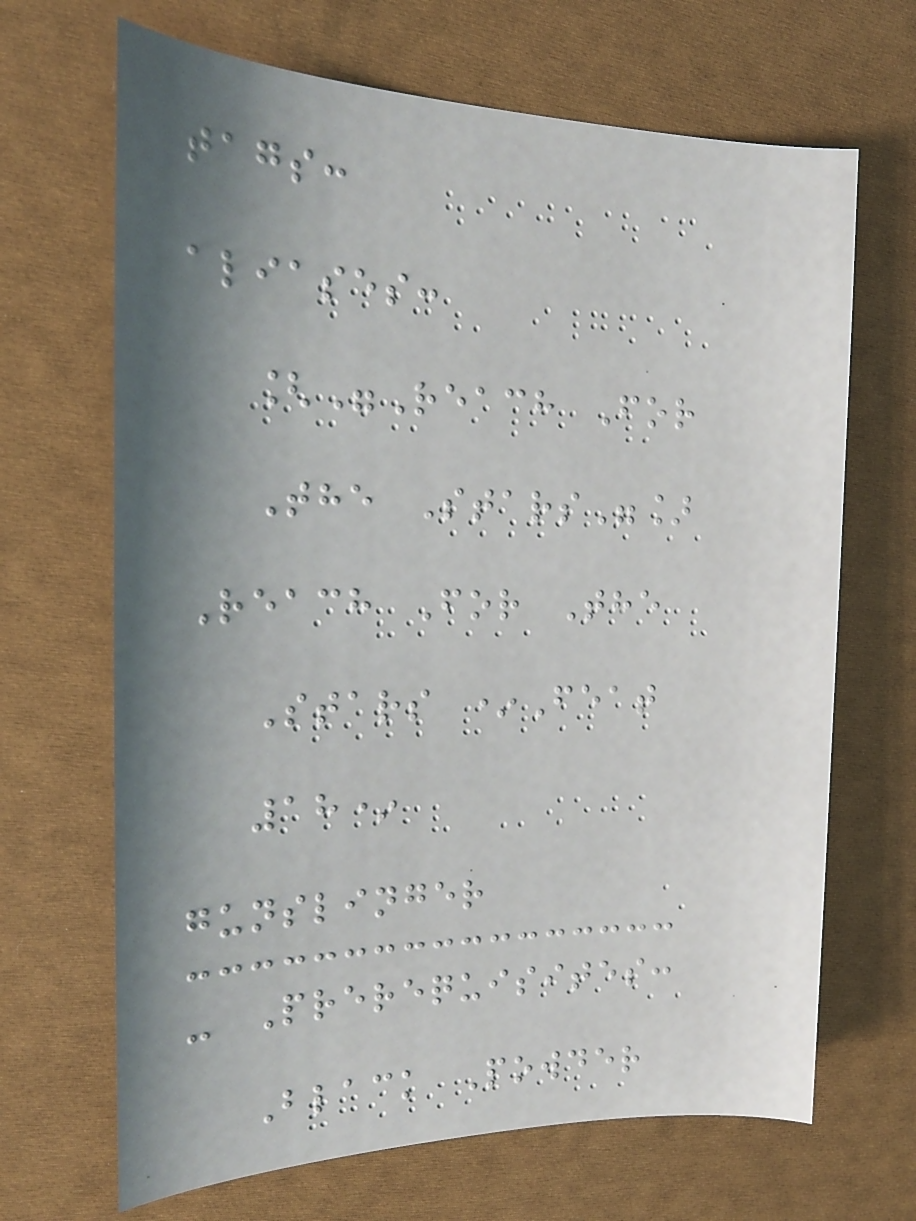tags:
aliases:
["Reach For
The Stars"]
Reach For The
Stars *Feat
18*
gunslinger
- Prerequisites:
Black Powder
